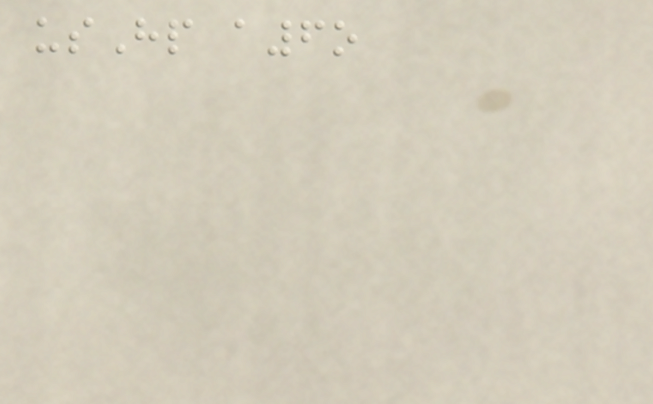usHp a6o
